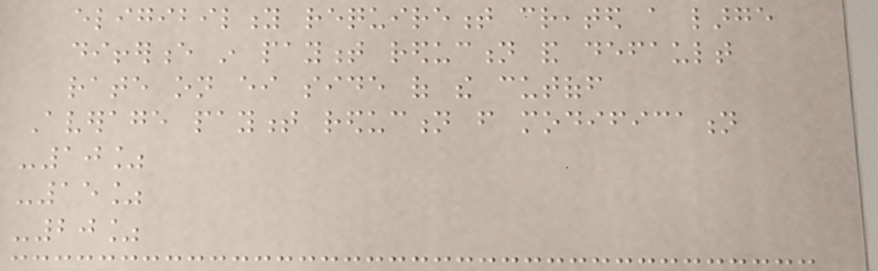eligibility requirement created a large
difference in payment reduction and default
rate on either side of the cutoff
Average payment reduction from modification
-10%
-15%
-20%
